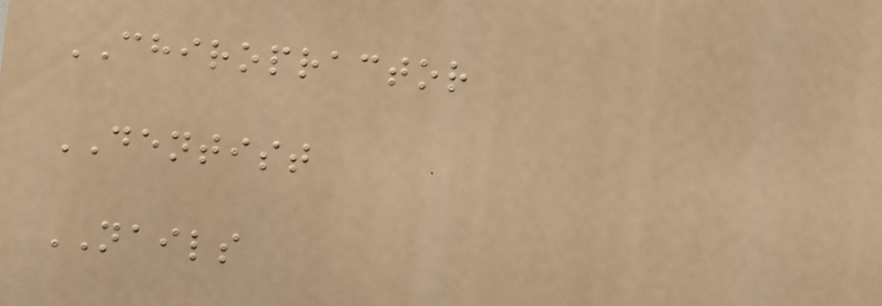CHIROPRACTOR
DENTIST
NAILS
